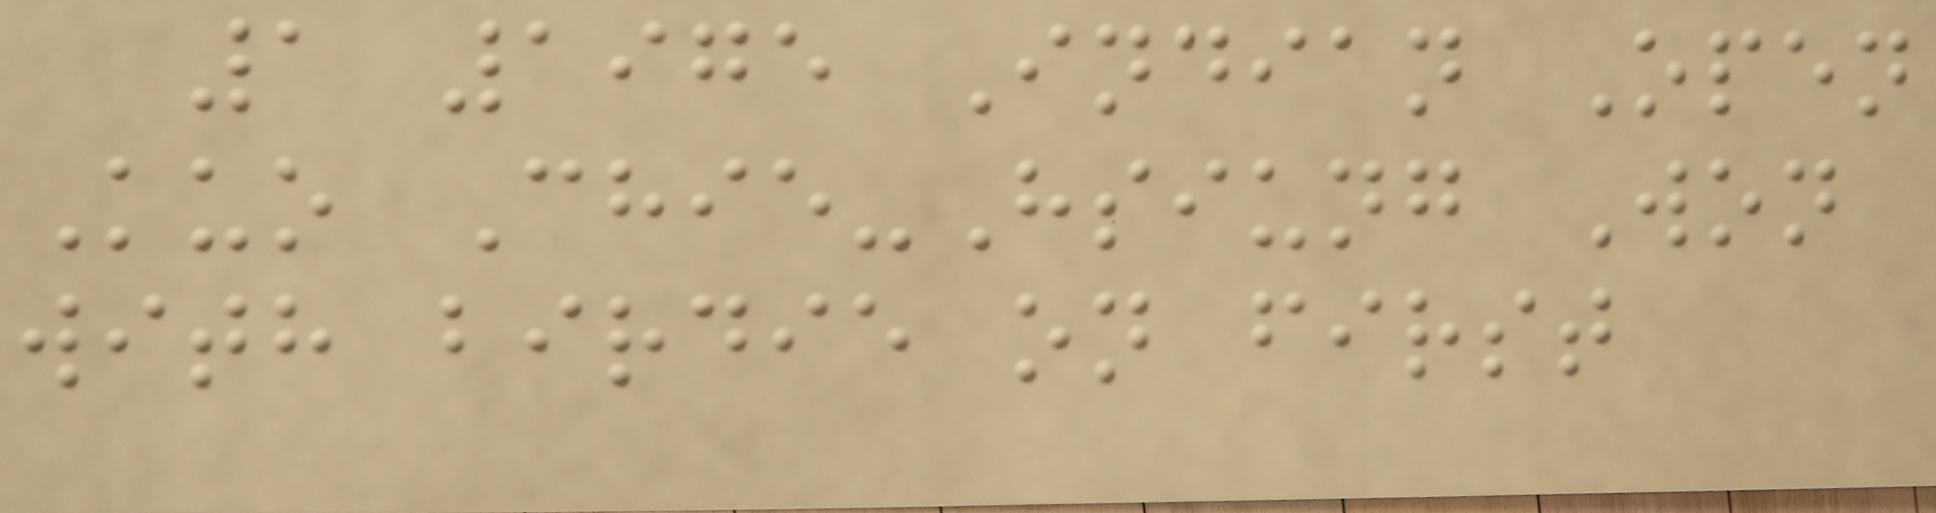1 1975 Indian Open
Kuo Chie-Hsiung Won
with birdie on first
